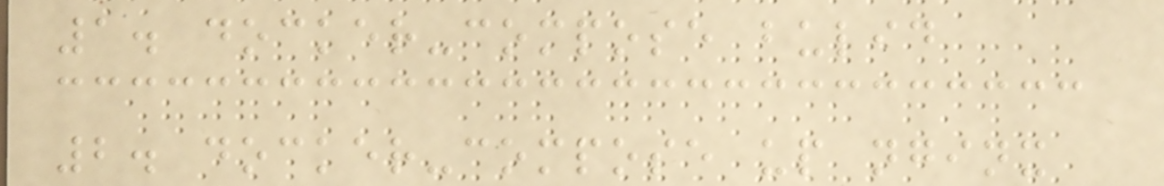1. docker-compose bulid
2. docker-compose up nginx
